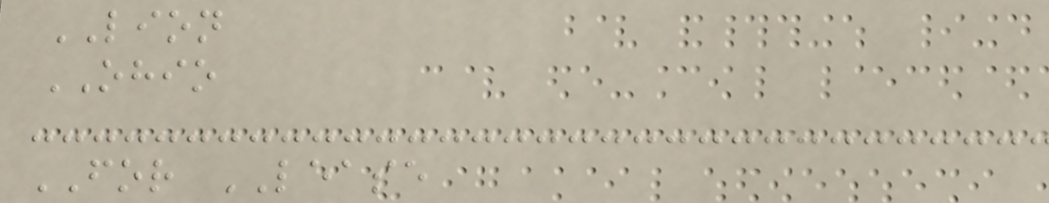LION
OHIO
FOR LEASE
